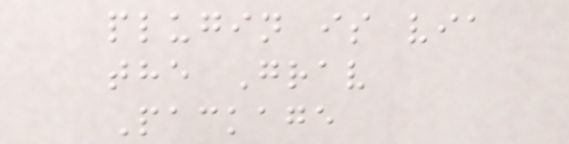plugin is via
the Grav
Package
